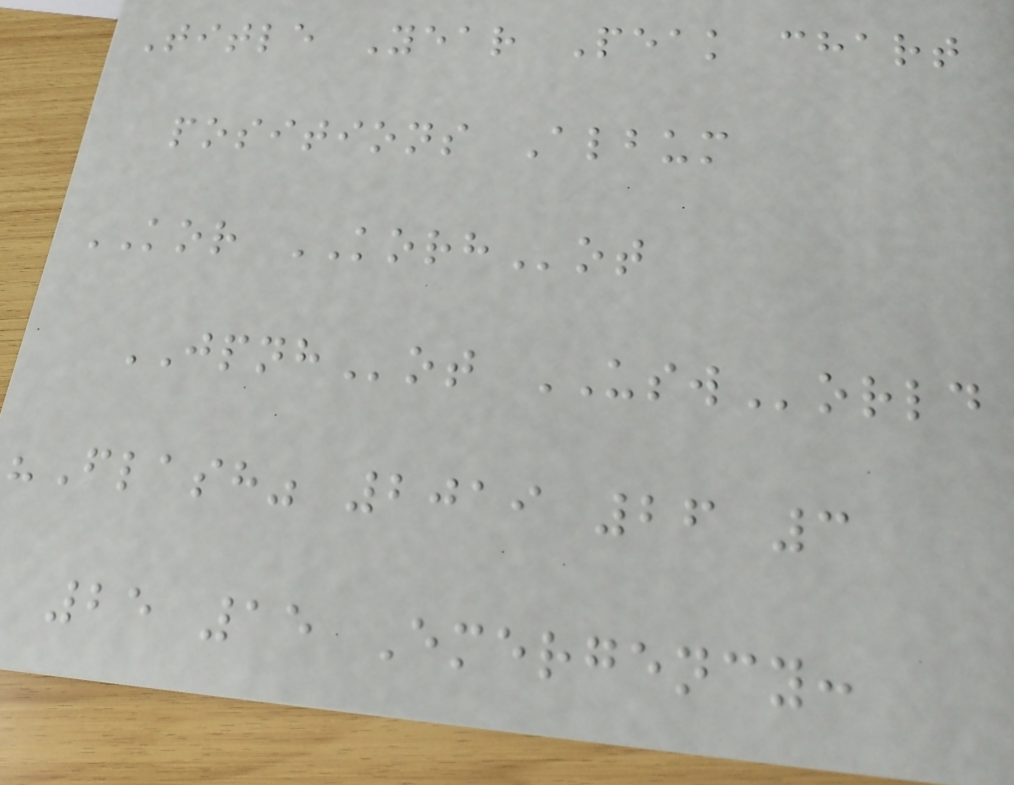Title Year Peak chart
positions Album
KOR KORHot
JPNHot USWorld
"Flash" 2019 26 3
25 15 Emergency:
